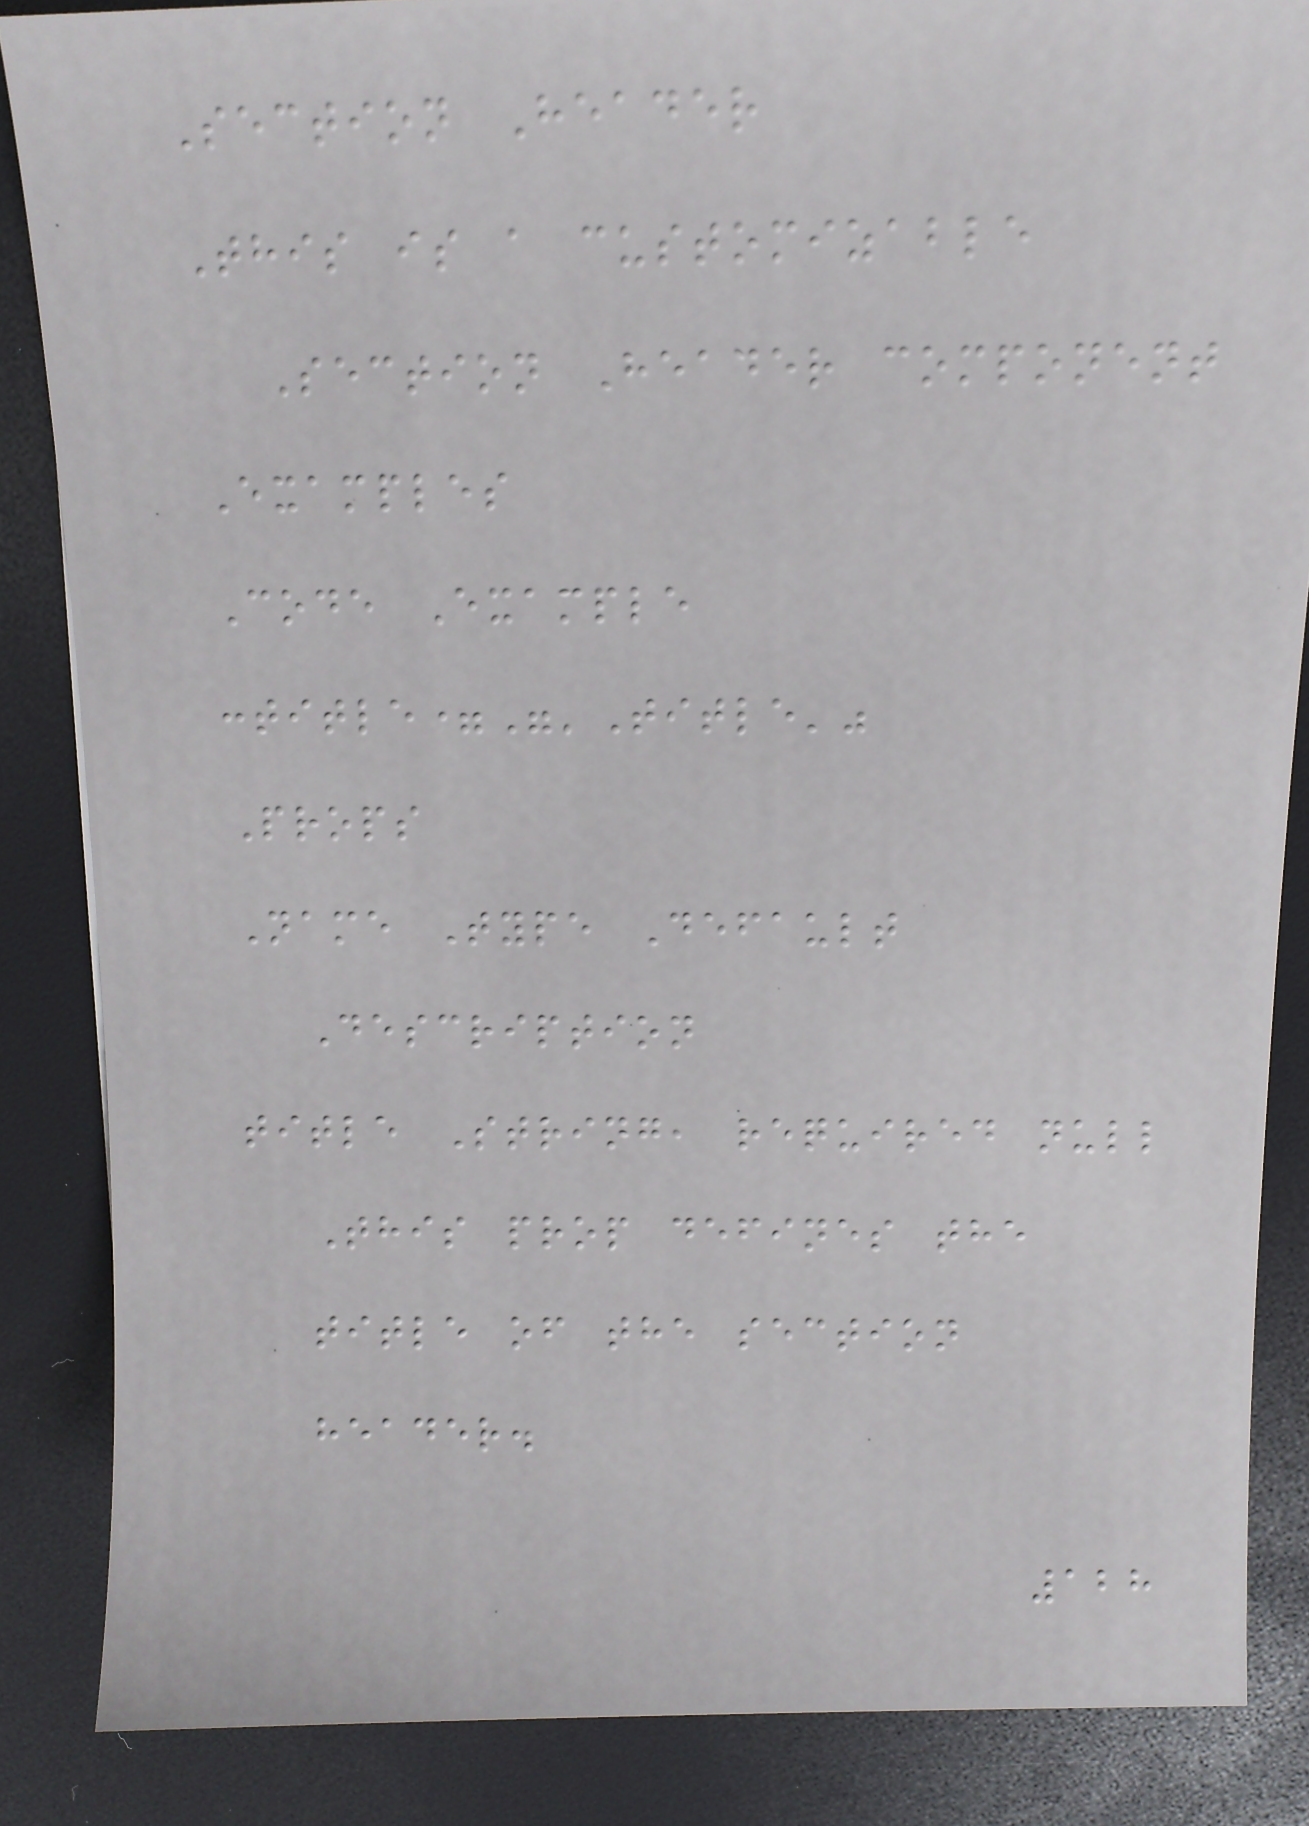Section Header
This is a customizable
Section Header component
Examples
Code Example
:title="'Title'"
Props
Name Type Default
Description
title String, required null
This prop defines the
title of the section
header.
128
